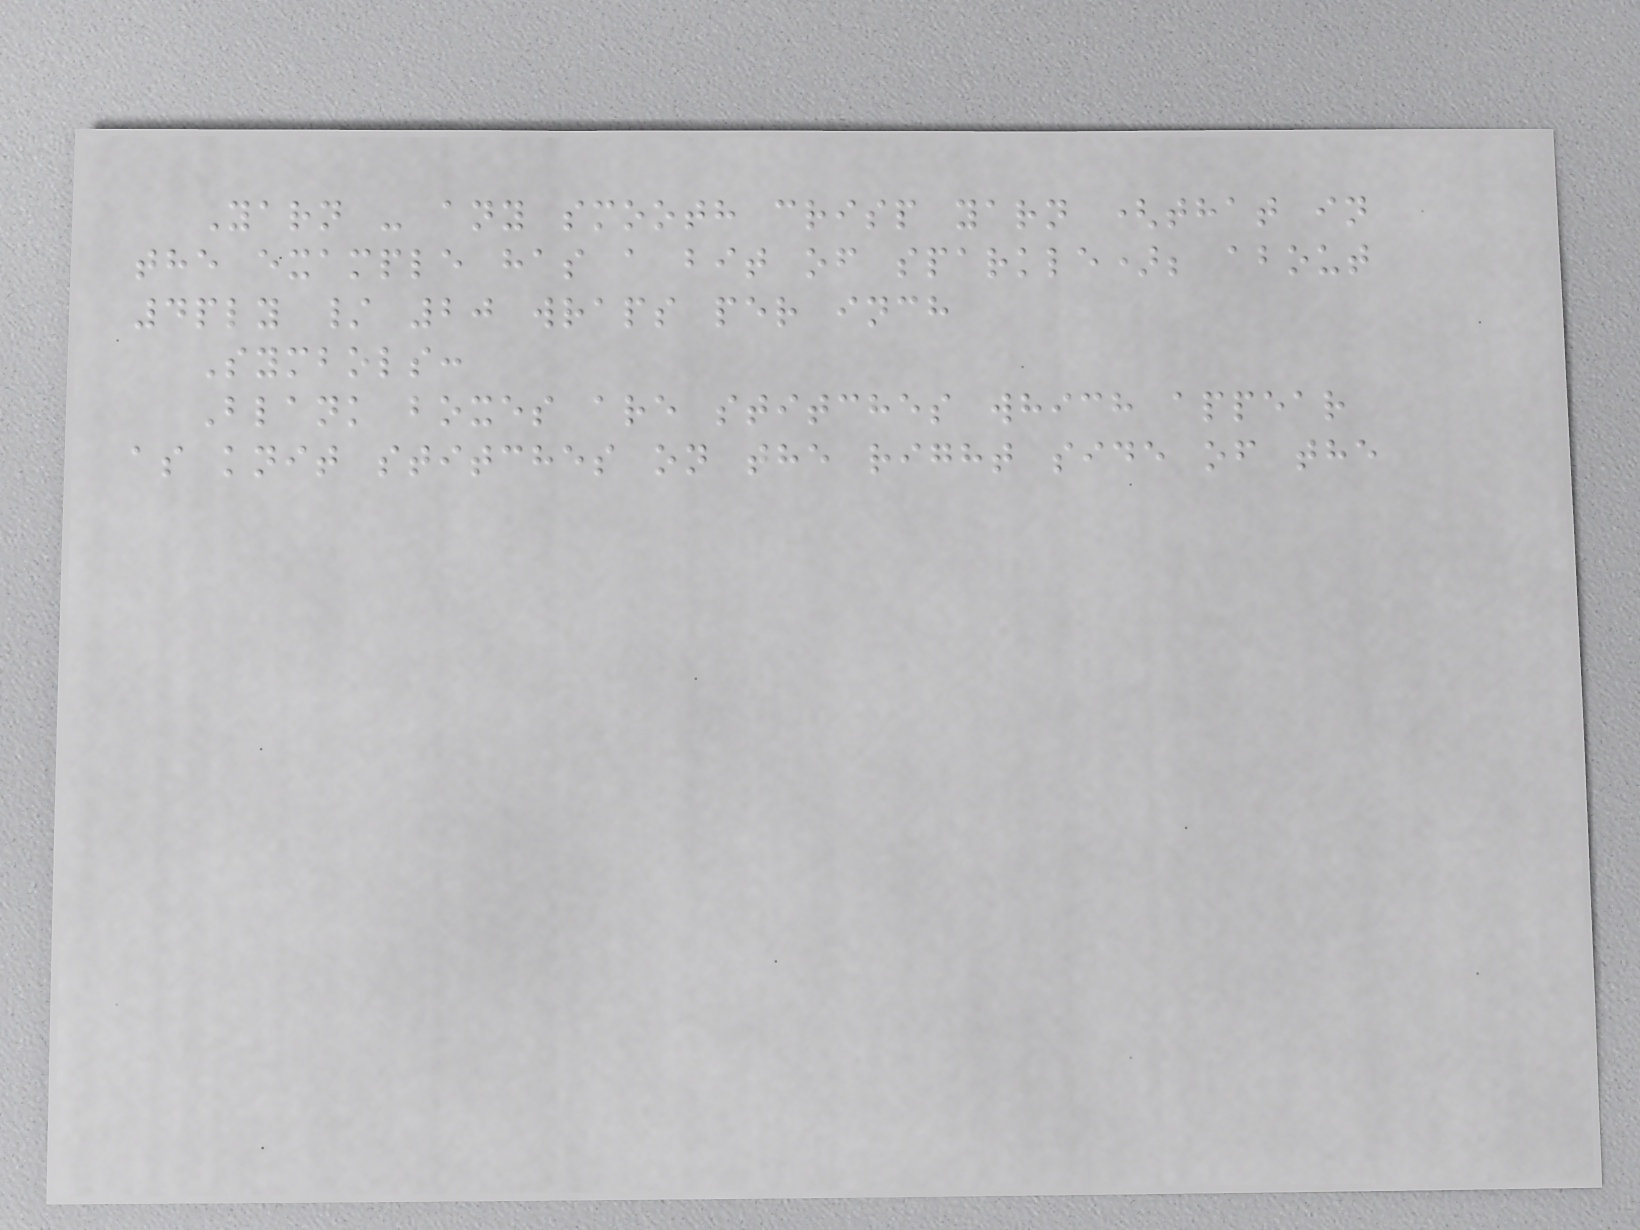Yarn - any smooth crisp yarn (that in
the example has a bit of sparkle); about
4ply / 20 wraps per inch
Symbols:
Blank boxes are stitches which appear
as knit stitches on the right side of the
